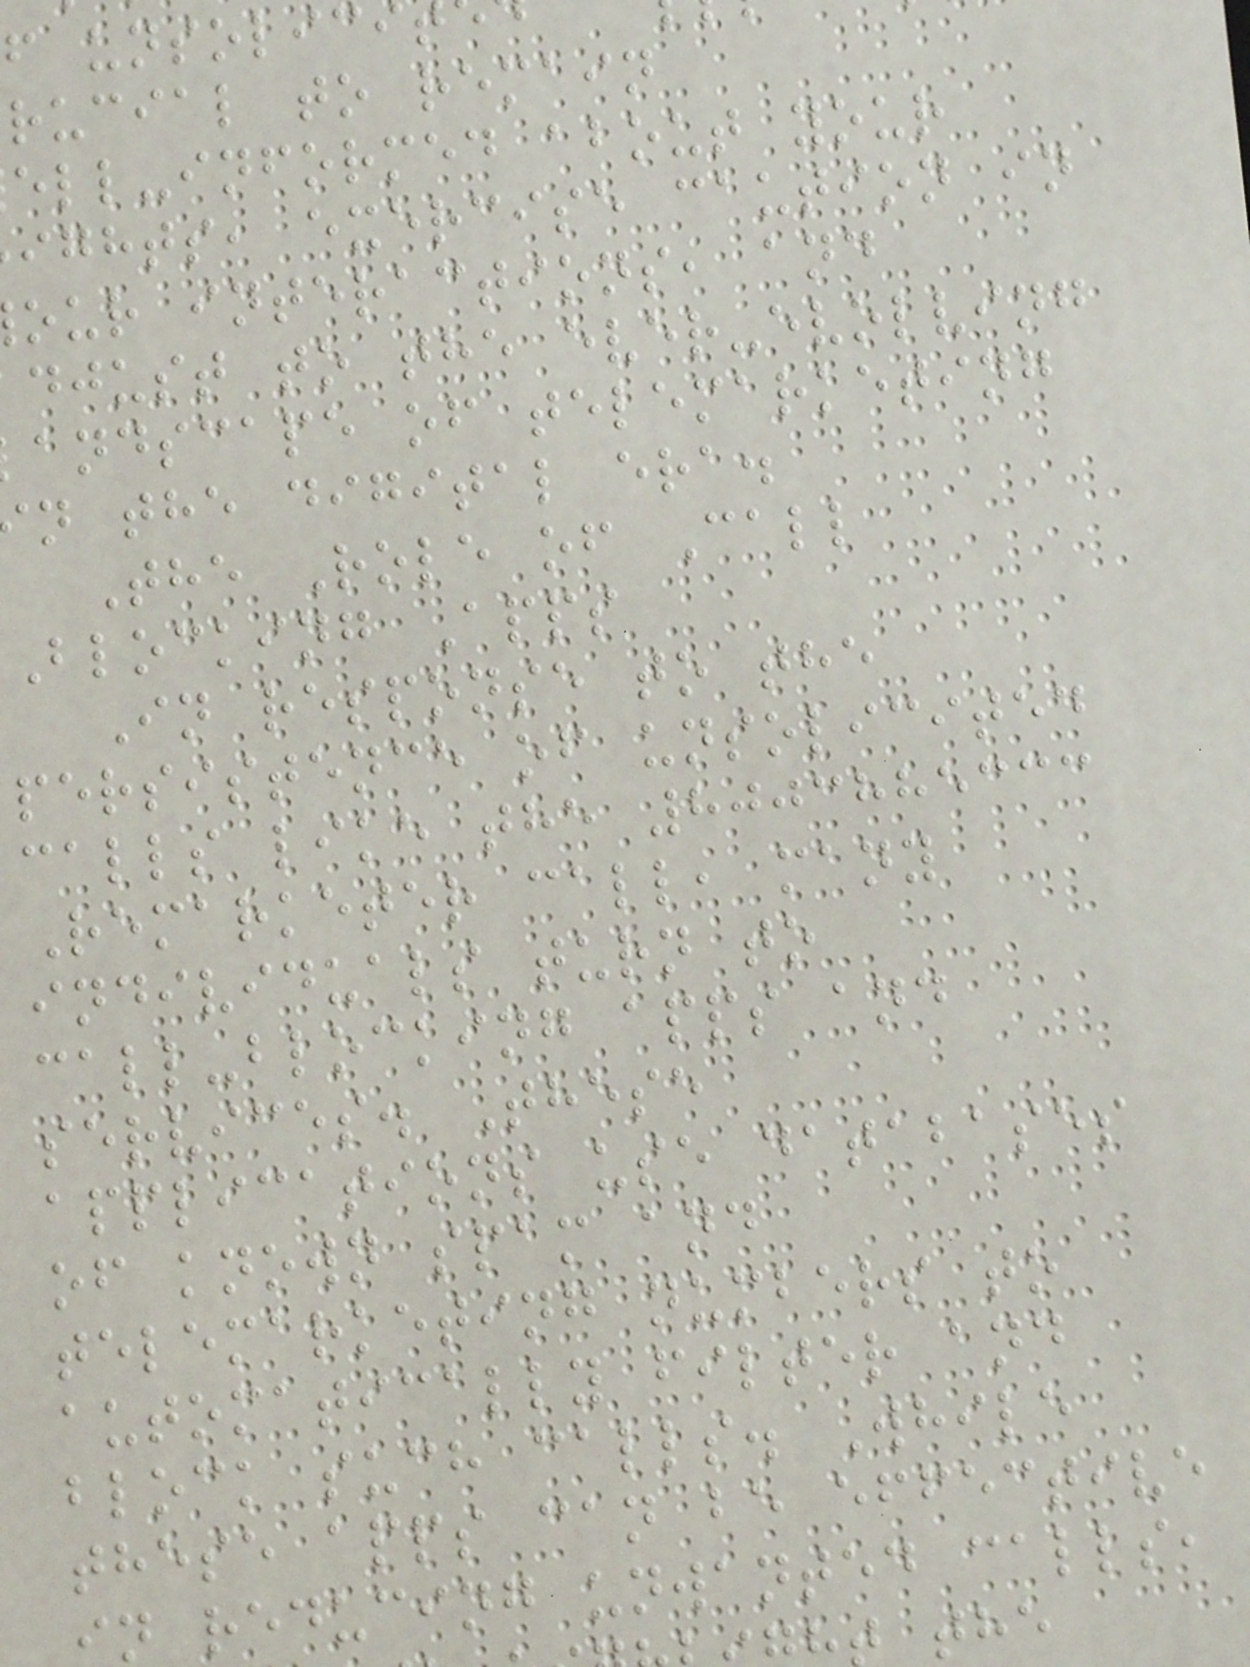f unsolici
rucial to remain
ell-informed about your
ights, exercise caution in
our interactions, and
djust to the ever-evolving
andscape of telemarketing
n the digital era.
The Role of Call
Blocking Apps
In response to the
persistence of unsolicited
calls like the 8003885333
Remarketer call, many
individuals turn to
call-blocking apps and
services. These
applications use databases
of known spam and
telemarketing numbers to
automatically filter and
block such calls. While
these apps can be effective
n reducing unwanted calls,
